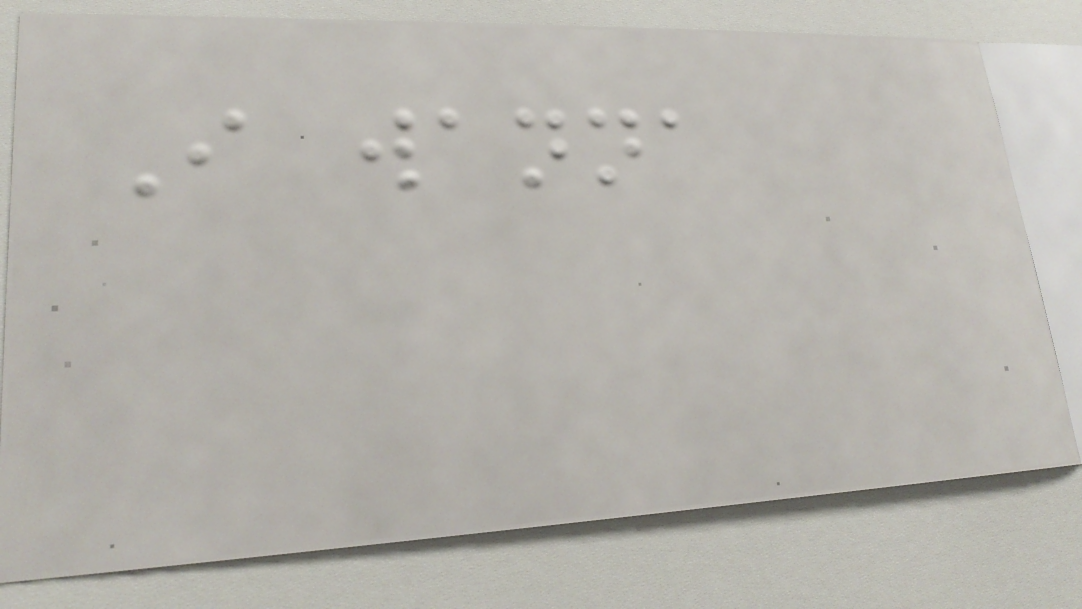I wanna
